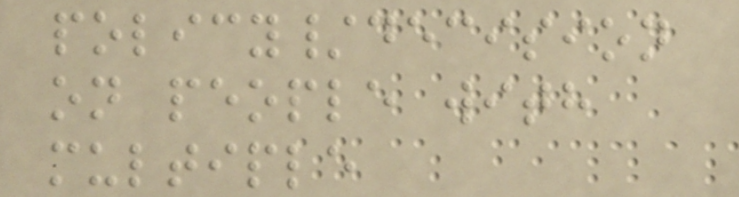policy/decision
on people with
multiple
